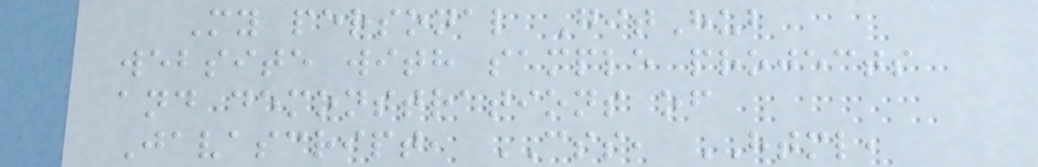My personal GitHub
website with sample projects
and demonstrations of
Javascript, CSS, HTML,
